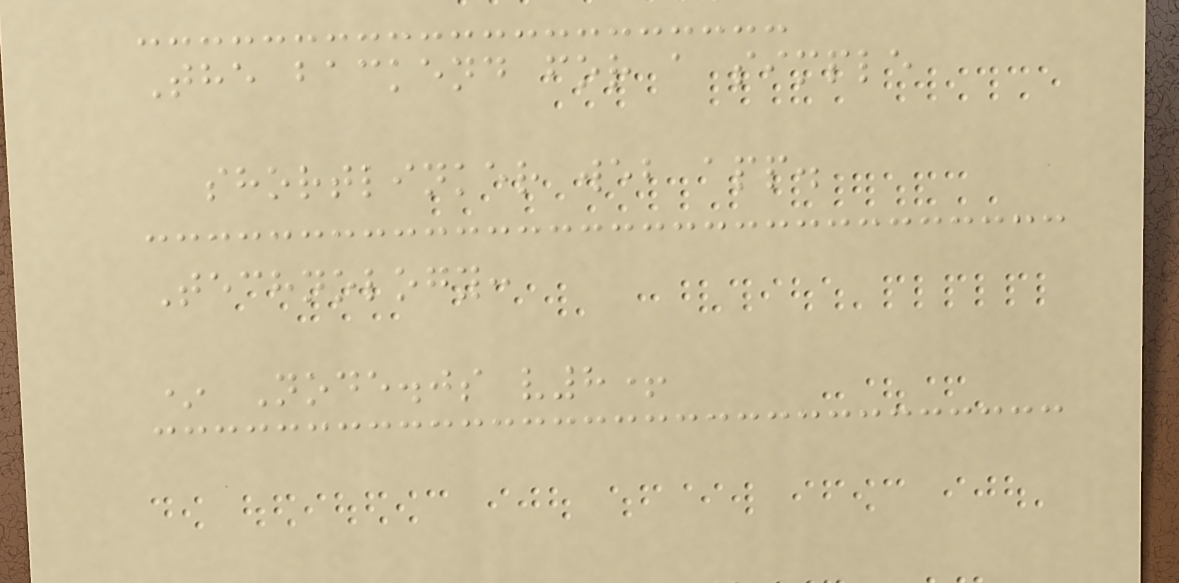The backend for a simple
shortlinker web app.
Technology:
* Node.js v8+
